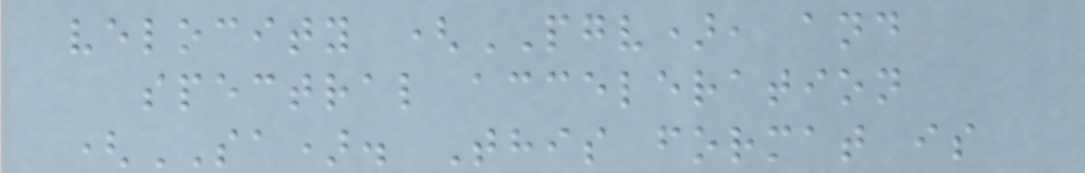velocity (PGV), and
spectral acceleration
(SA). This format is
